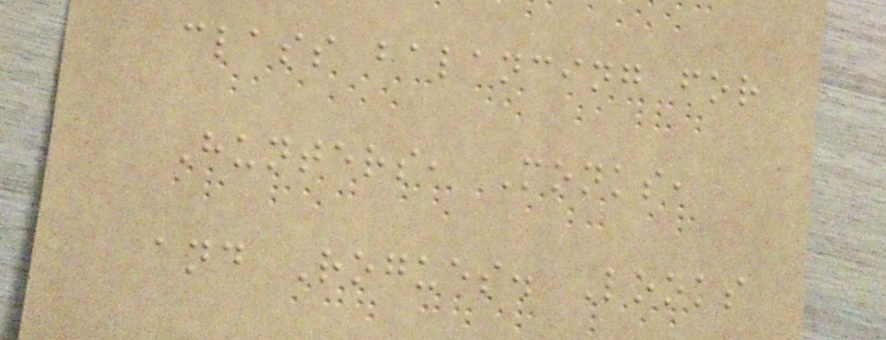class balancing for
Hunters, Monks,
and Rogues. Looks
